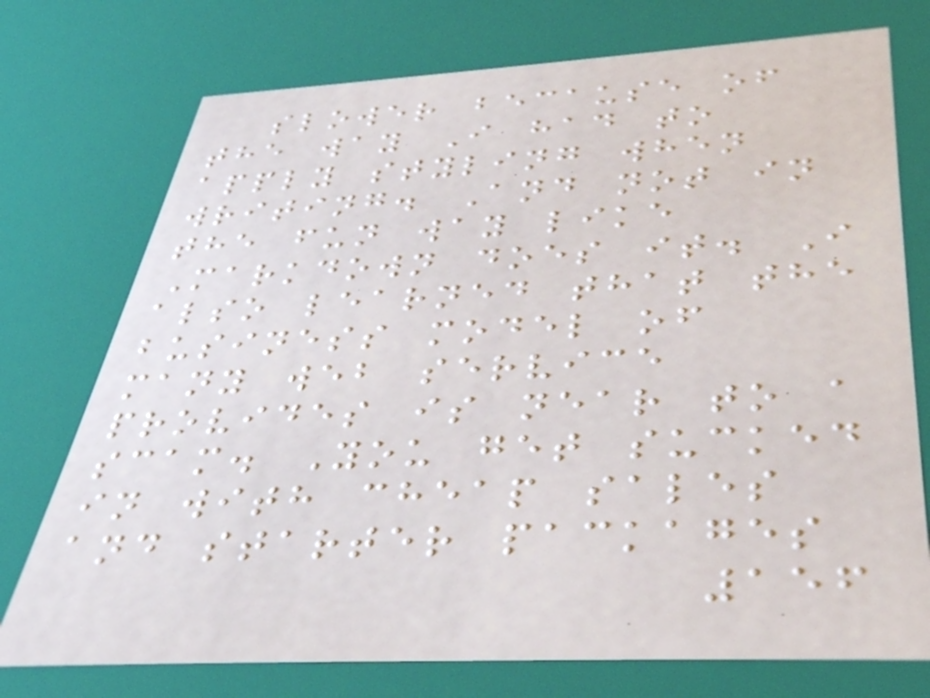slower because of
the way I had to
apply styling when
writing. And not in
the fun way like
Markdown does it. I
also learned that the
business model of
many web service
provides is near to a
scam. You get sucked
in with cheap sales
and starter packages
156
